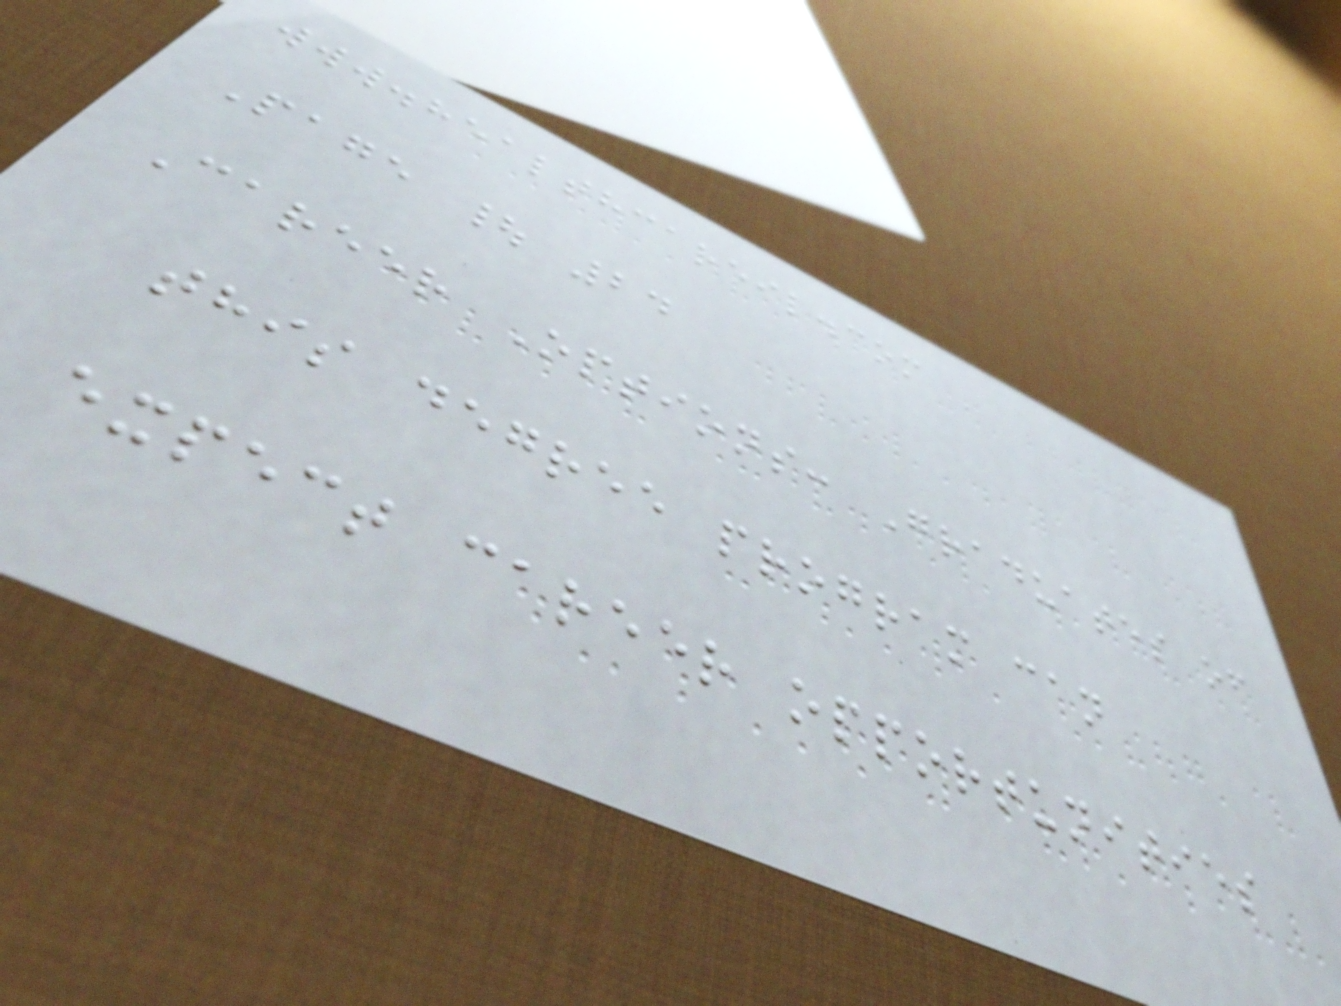www.healthcareil.com
Page | 24
Career Options: Graduates of
this degree program can
expect career opportunities
